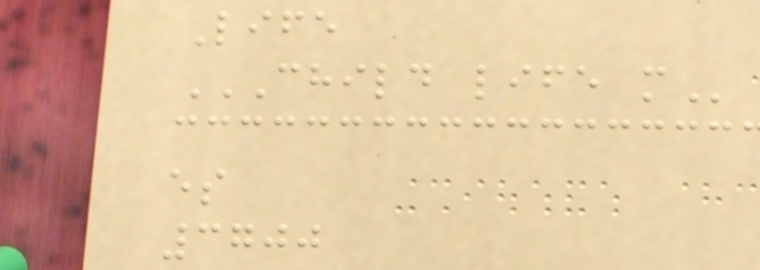Life
CHILD LIFE M
es
3700
